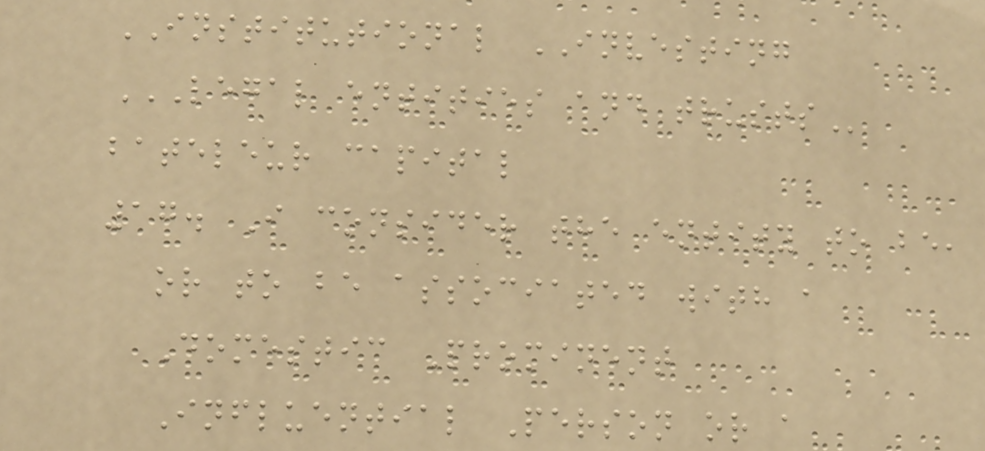INSTITUTIONAL INVESTING
LEGAL ENTITIES AND TRUSTS
bateleur capital
17. I consider the entity to be,
or to be associated with a
Domestic Prominent
Influential Person or a
